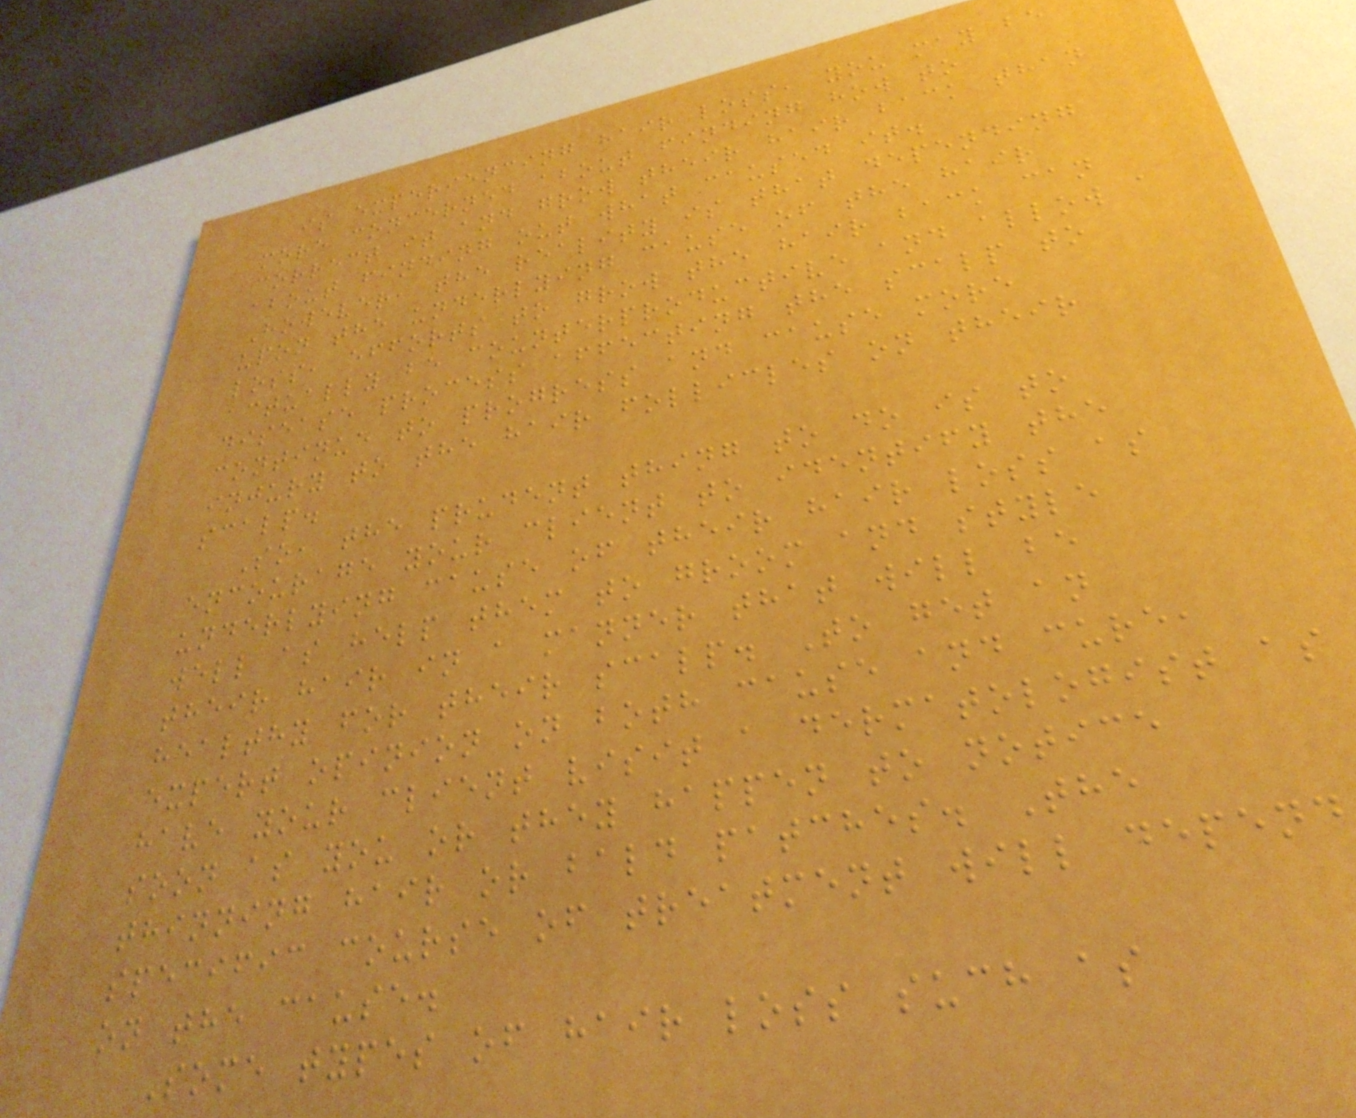is experiencing hair loss, you may be
more concerned about finding how to
correct it and grow their hair back than
about finding out what caused it.
However, the reality is that depending
upon the underlying cause of the hair
loss, efforts to grow the hair back can
actually be counterproductive and allow a
disease process affecting the scalp to
continue to progress and cause more
injury to the hair follicles on their
scalp.
So, the prudent thing to do is to
encourage your client to identify the
underlying cause of their hair loss as
well as help them to groom and style
their hair in a manner that will be
healthy for their scalp. To get an
expert opinion on both cause and cure,
have your client visit a dermatologist as
soon as you or they happen to notice
thinning hair or bald patches. The
specific course of treatment will depend
on the cause.
Some types of hair loss such as
